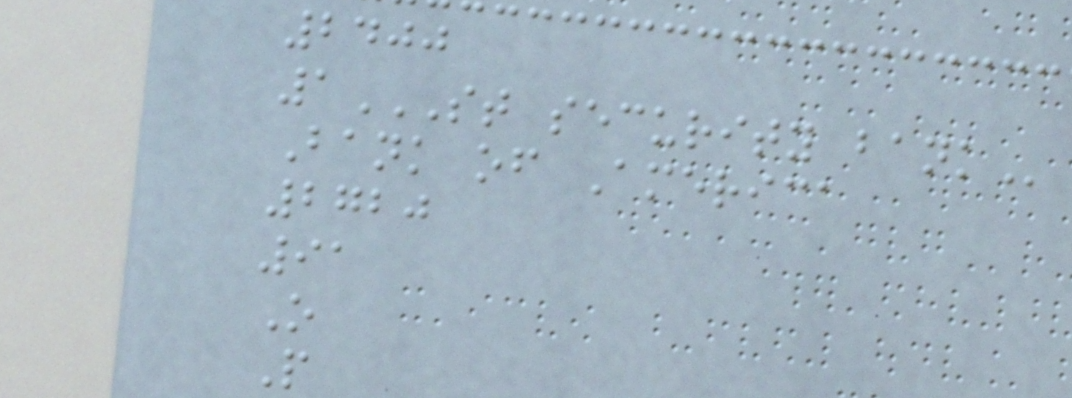2400
1ST SECURITY BANK
Bank of America
2720
91
O
P
